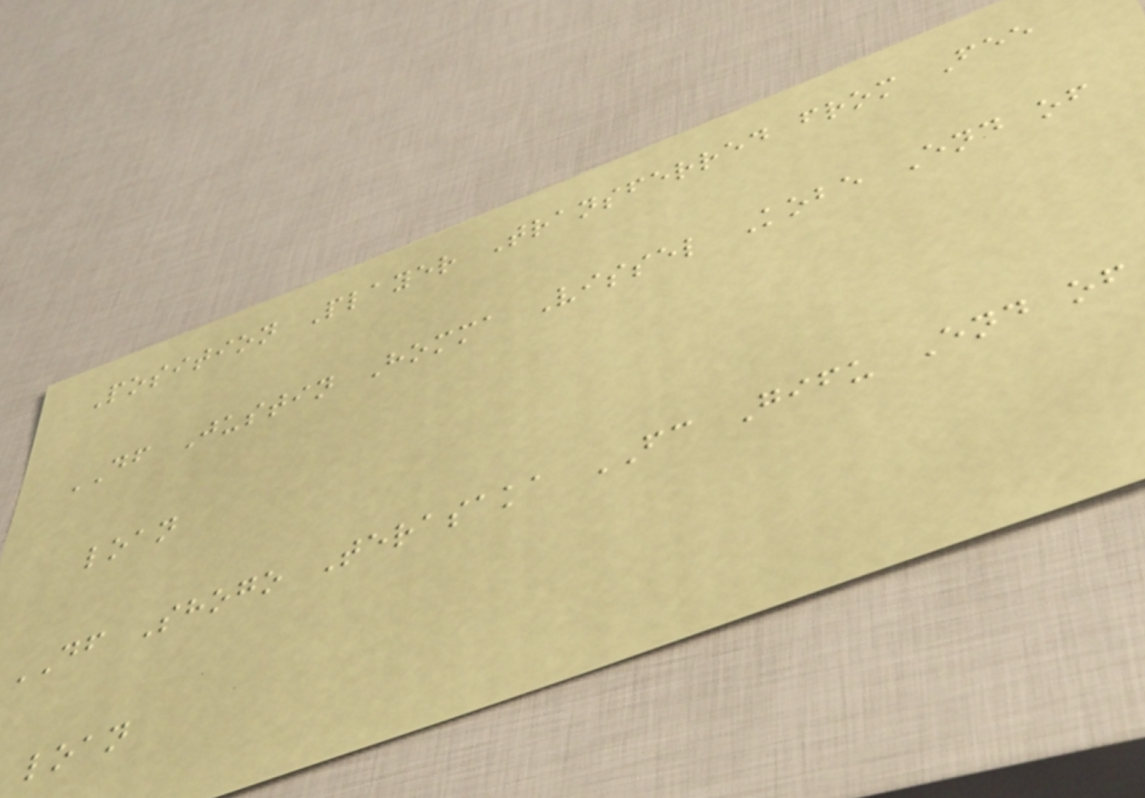Position Player Transferred from Fee
DF Justin Homma Vissel Kobe End of
loan
DF Shogo Terasaka FC Gifu End of
loan
